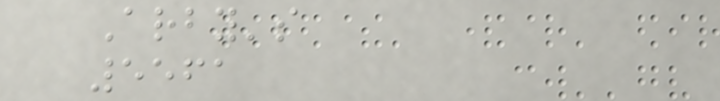Arby's
5561
